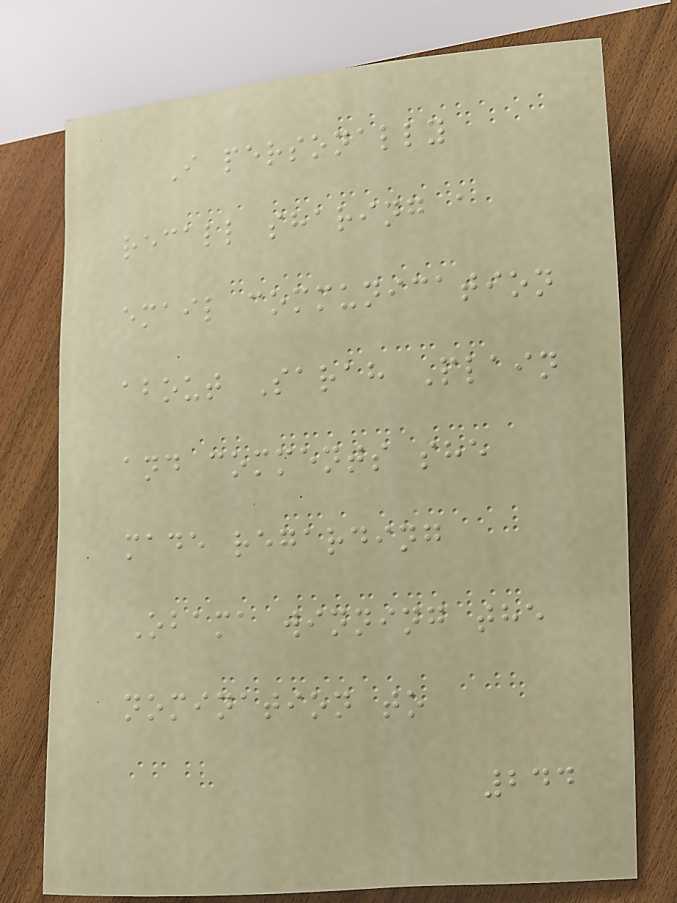I personally
recall sharing a
email communication
about Sarah Plain
and comments she
made regarding
Obama winning the
nomination to
244
